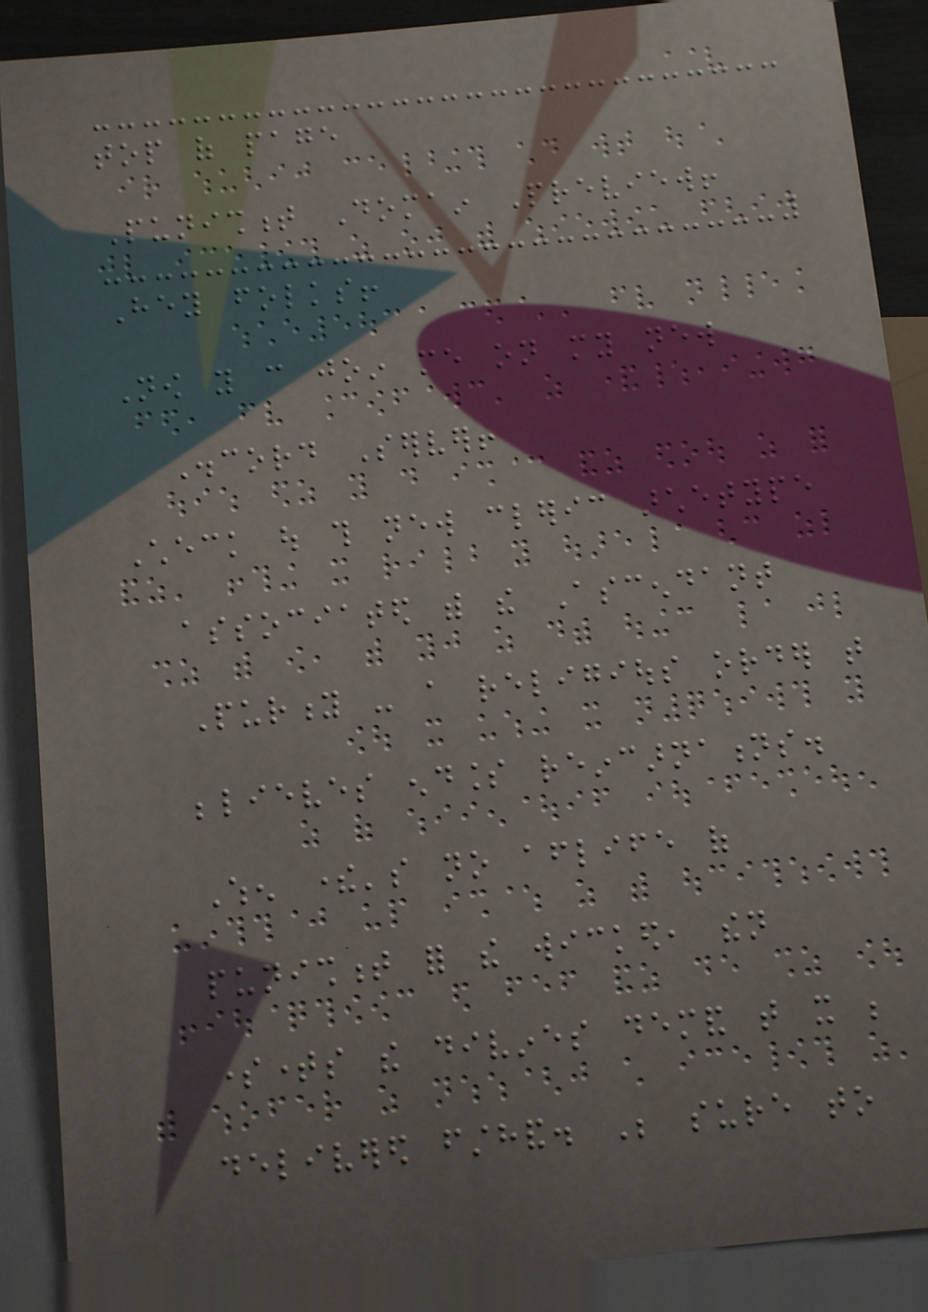top of page
Punishment Domain Preview!
Hey folks!
Now you can join me on my new
Discord Server!
Check out this new cleric archetype
associated with the Ascendant
Purity - a religious order that
believes endless reincarnations.
When there's no afterlife of
punishment for the wicked, then
sometimes the divines demand that it be
delivered firsthand. Be sure to
